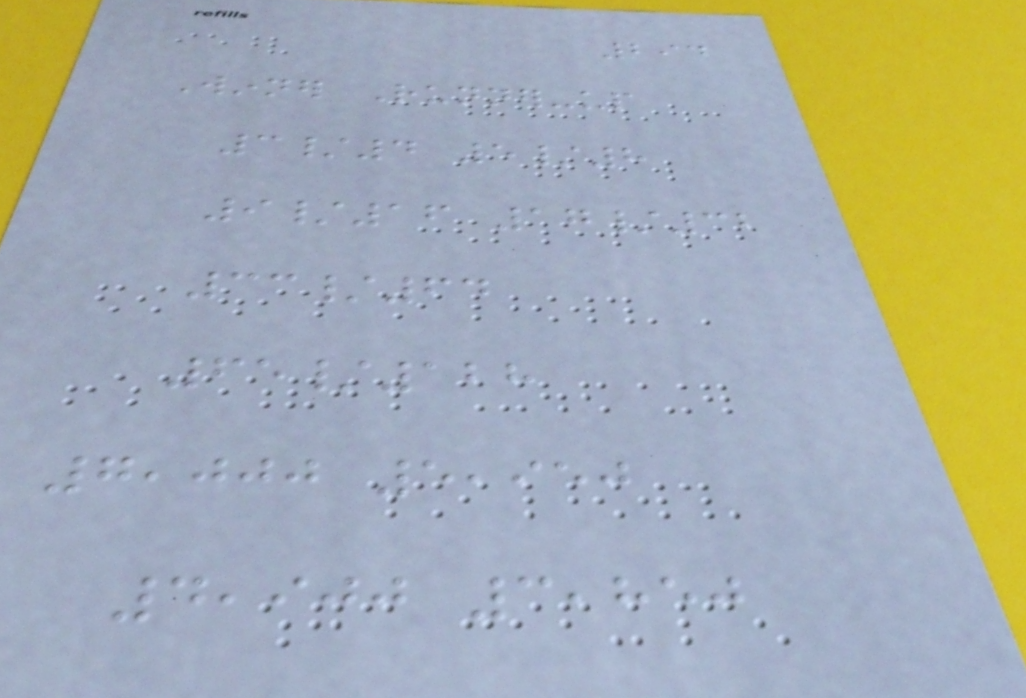294
Winner Runner-up
3/4 5/8
9/16 17/32
33/64
65/128
7,000 5,950
4,900 3,850
